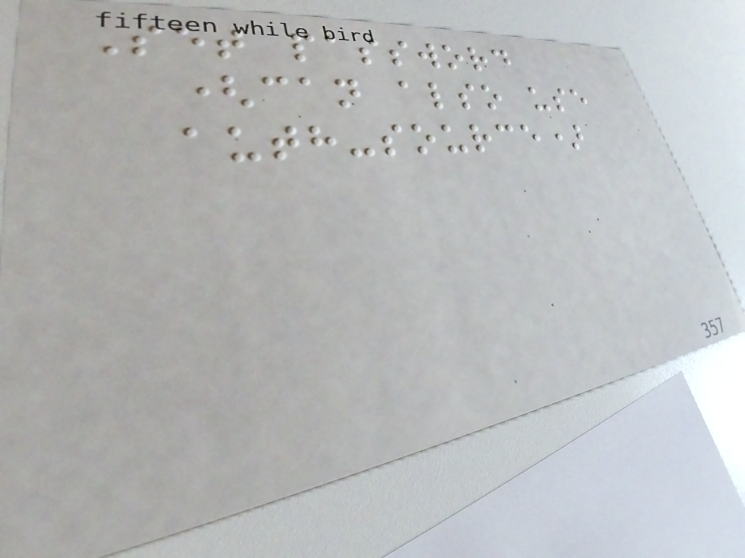Set password
(can also use
auth-source)
